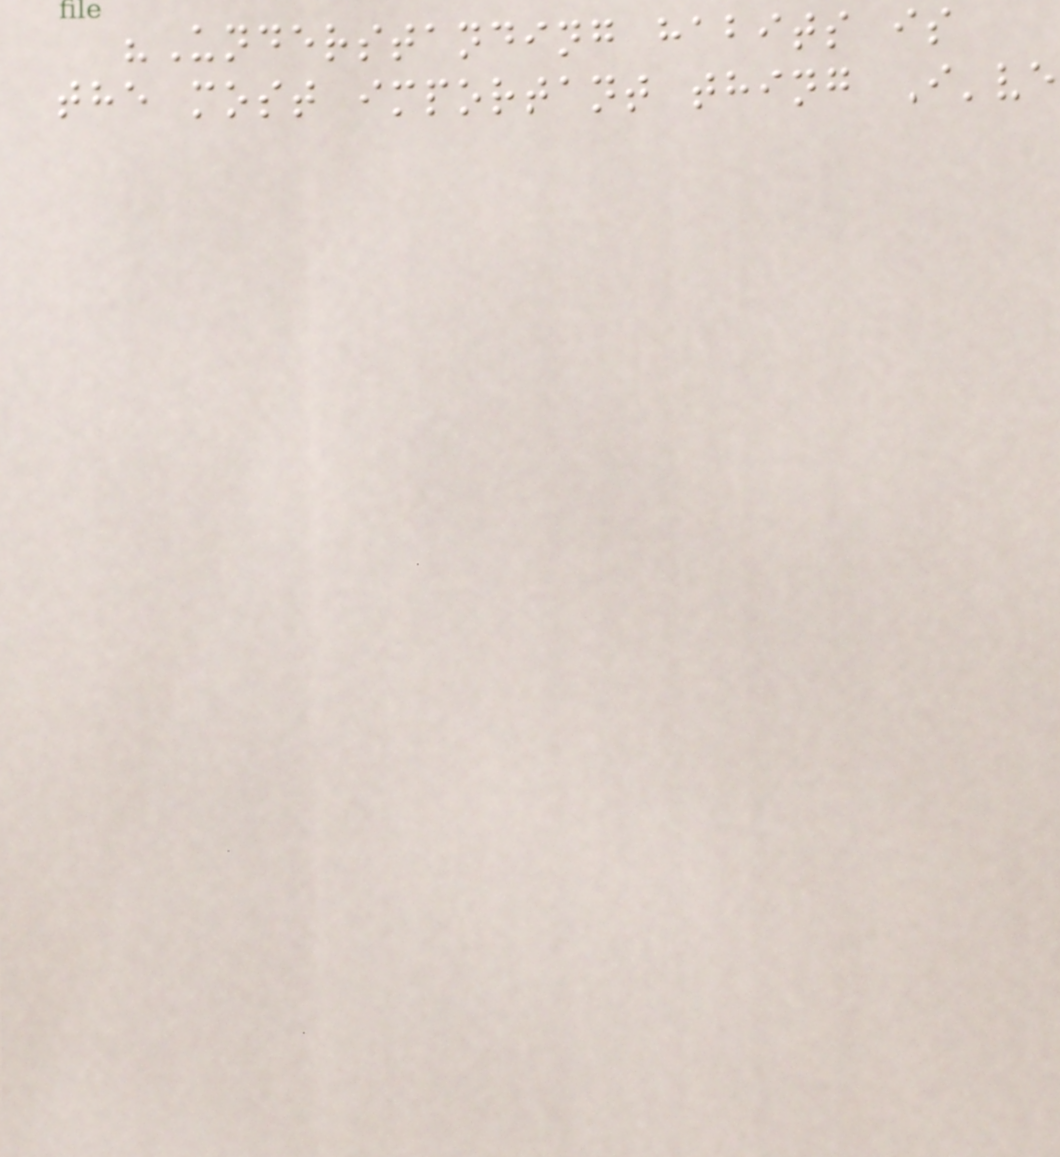"Understanding habits is
the most important thing I've
